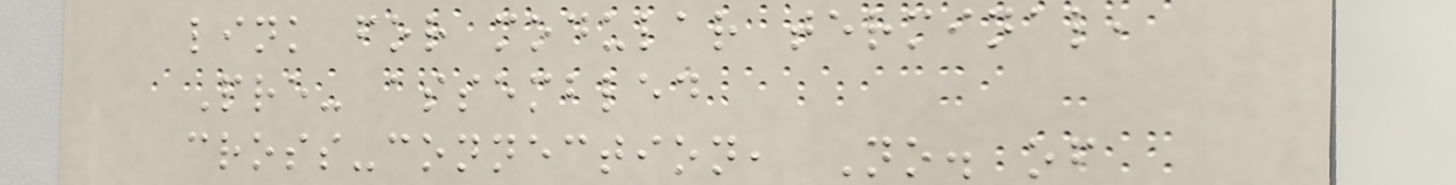link for modular terminal,
Pre- assembled
cross-connection, No. of
